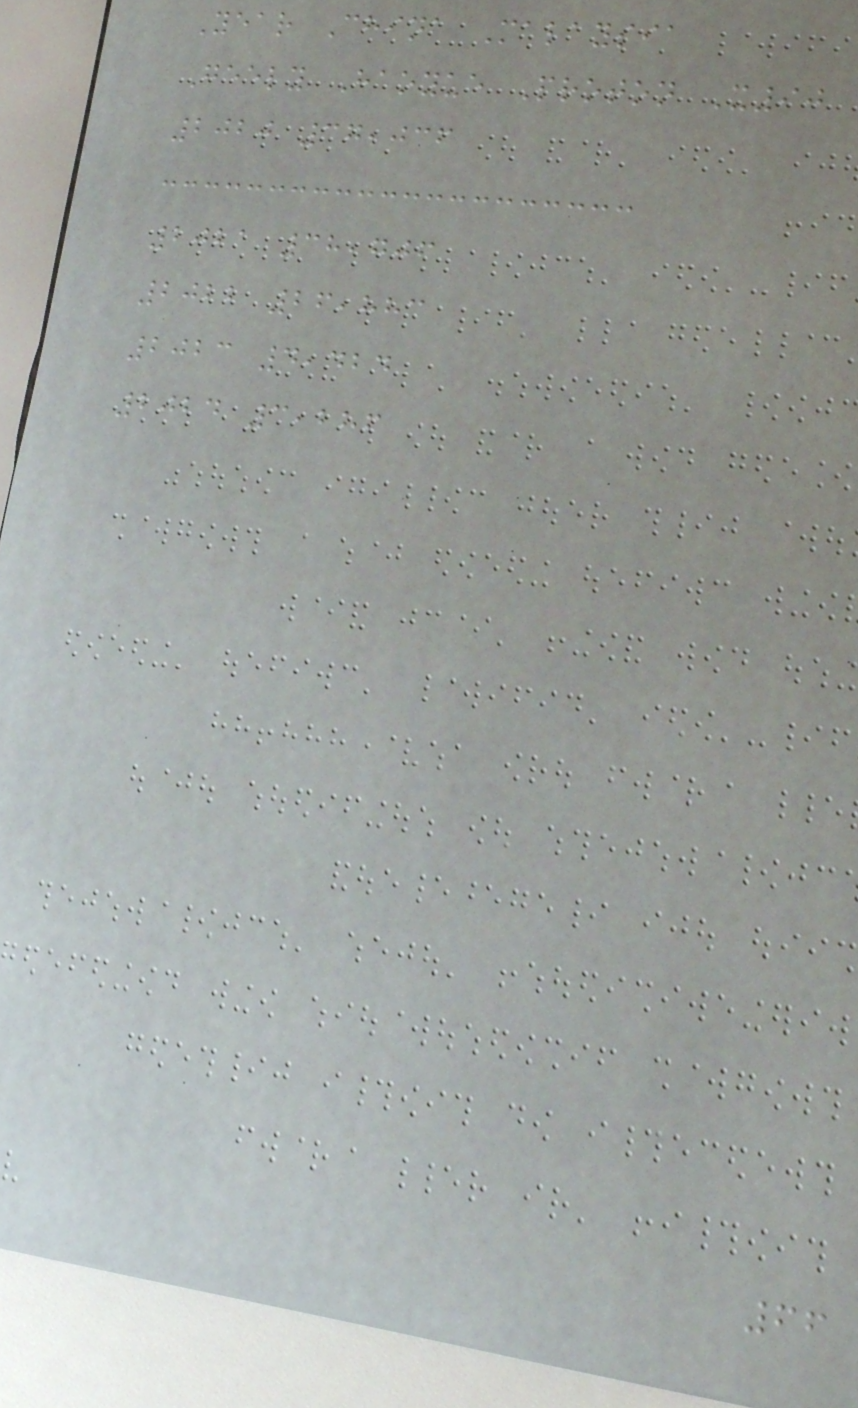Year China Malaysia
Geely Haoyue Proton X90
2020 37,036
2021 38,706
2022 26,883
2023 4,424
2024 3,286
66
